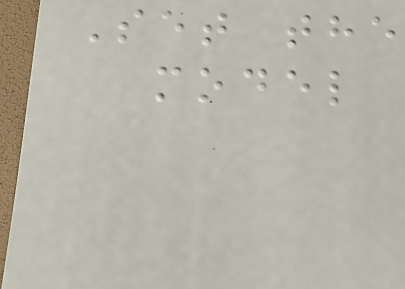Set the
model
